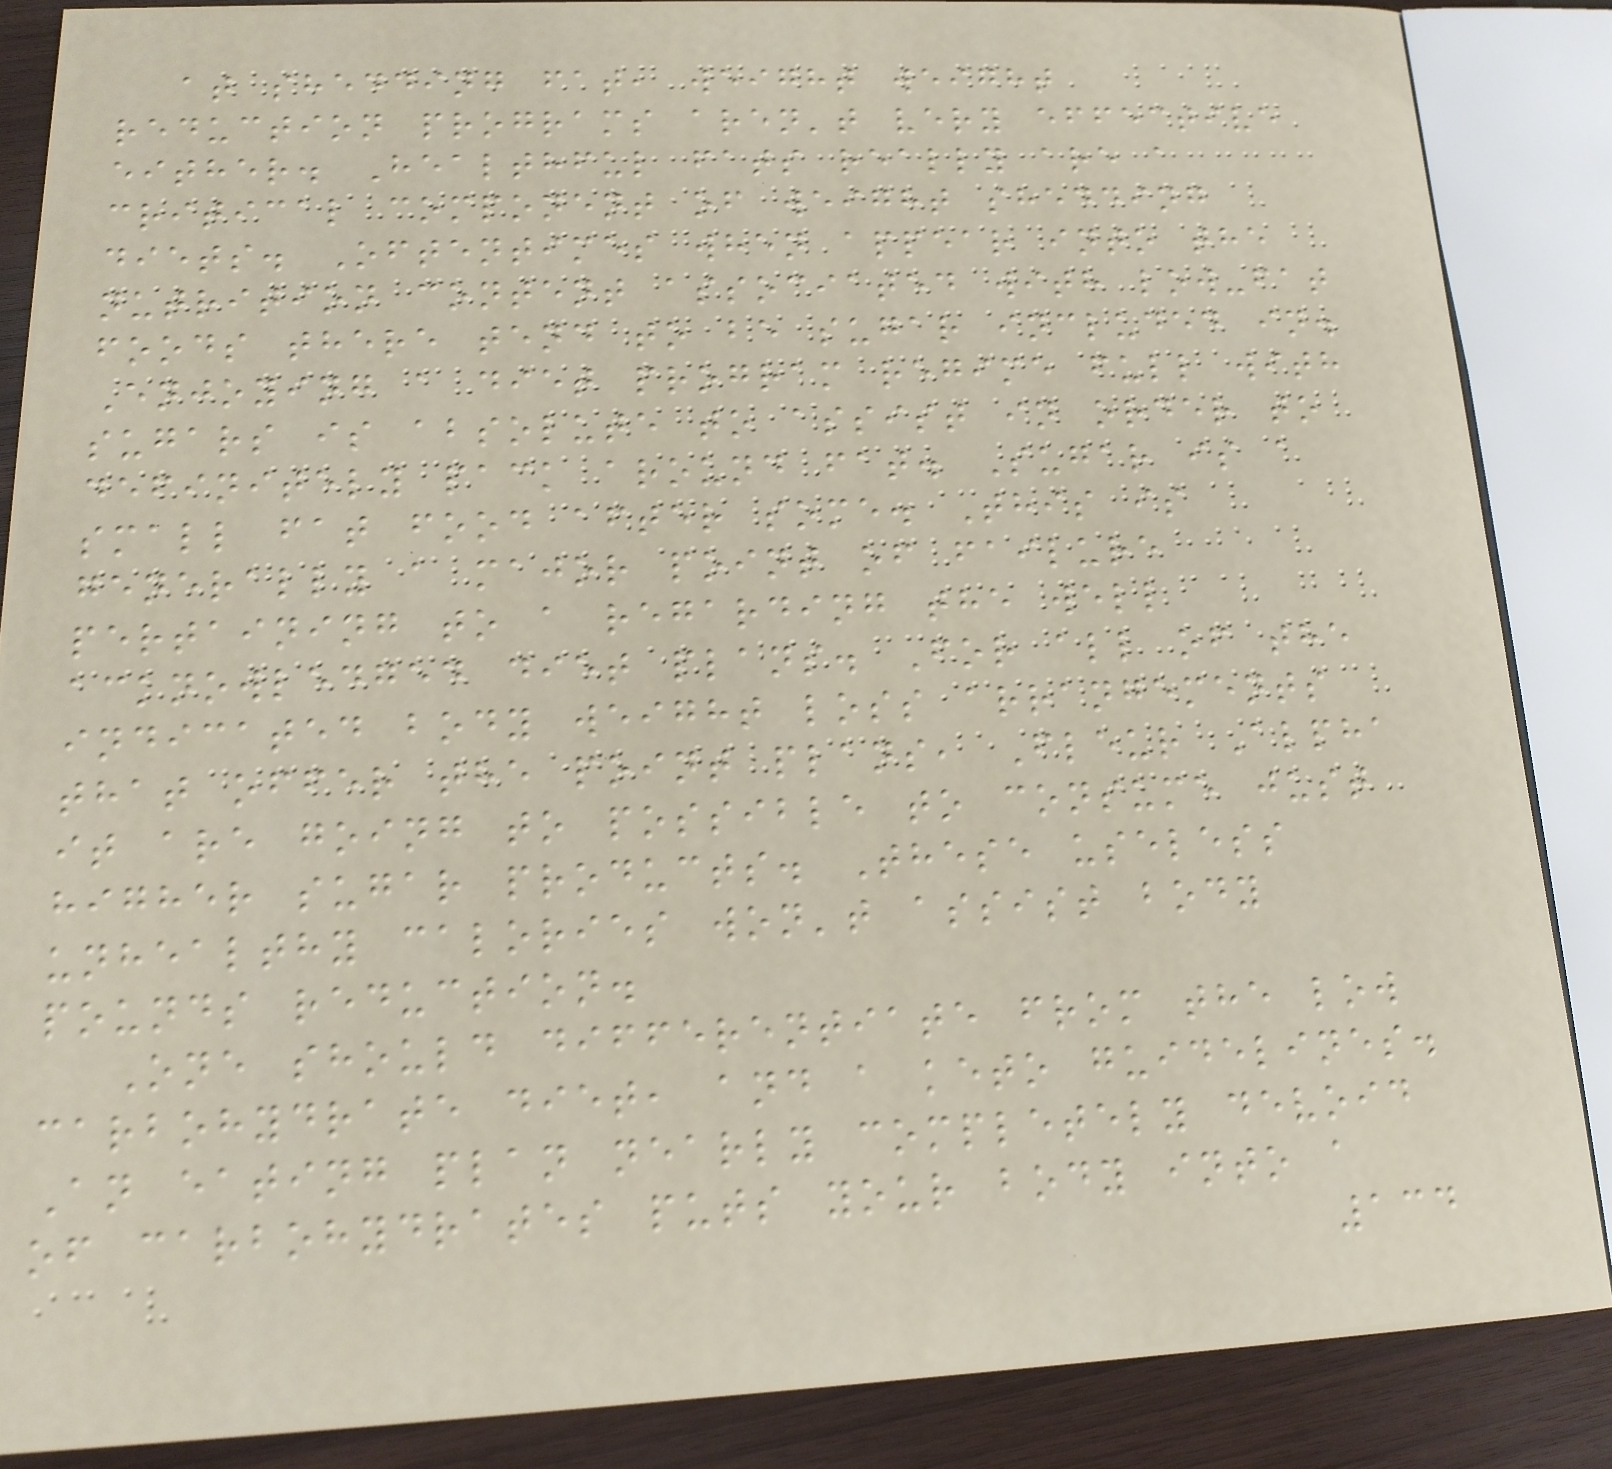at shedding fat, weight weight
reduction programs aren't very effective
either. Healthful fats really are a
critical component of weight shedding
diets. Oftentimes when appear into the
nutrition content associated with low-fat
foods there tend to be sugar included in.
Enjoying a diet program regime full with
sugars is absolute to assist in order to
definitely pack around fat. Sugar is a
small fat food after some. This is
generally a major point of failure
pertaining to a regarding the well
acknowledged diet plans. For all of the
indicated body weight loss arrangements
that offer the point plans, Fleur Alpha
it are going to possible to consume just
higher sugar products. These useless
unhealthy calories won't assist body
pounds reduction.
One should differentiate from the low
carbohydrate diet, and a keto guidelines.
An eating plan nearly completely devoid
of carbohydrates puts your body into a
134
